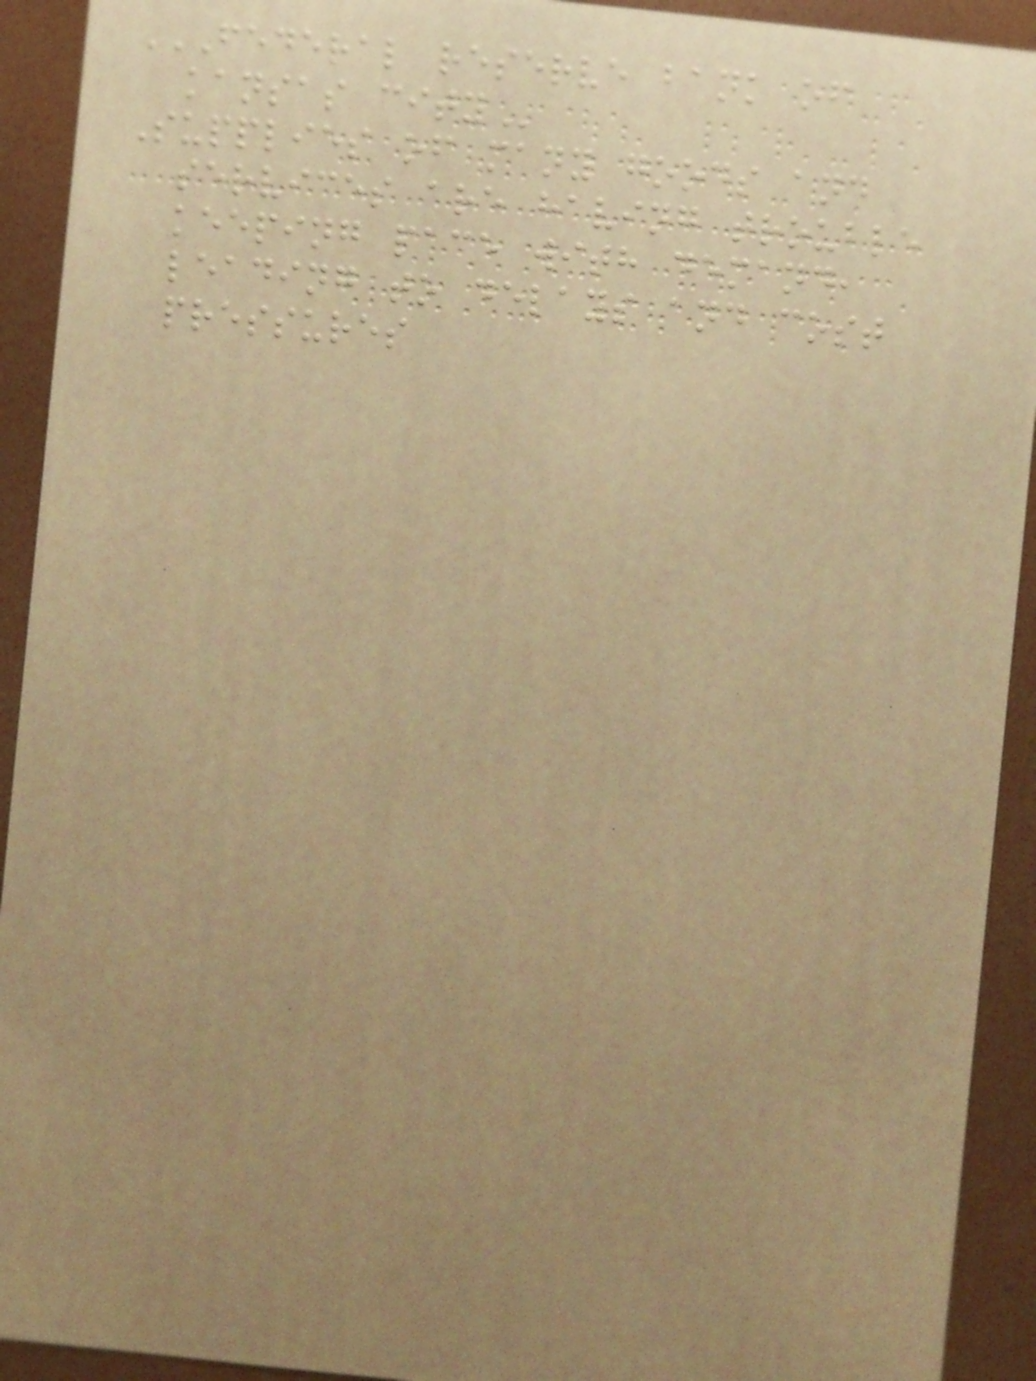FEDERAL RESERVE BANK OF
KANSAS CITY
Supplies of many goods and
services are having trouble
keeping pace with demand,
leading to delays and cost
pressures
